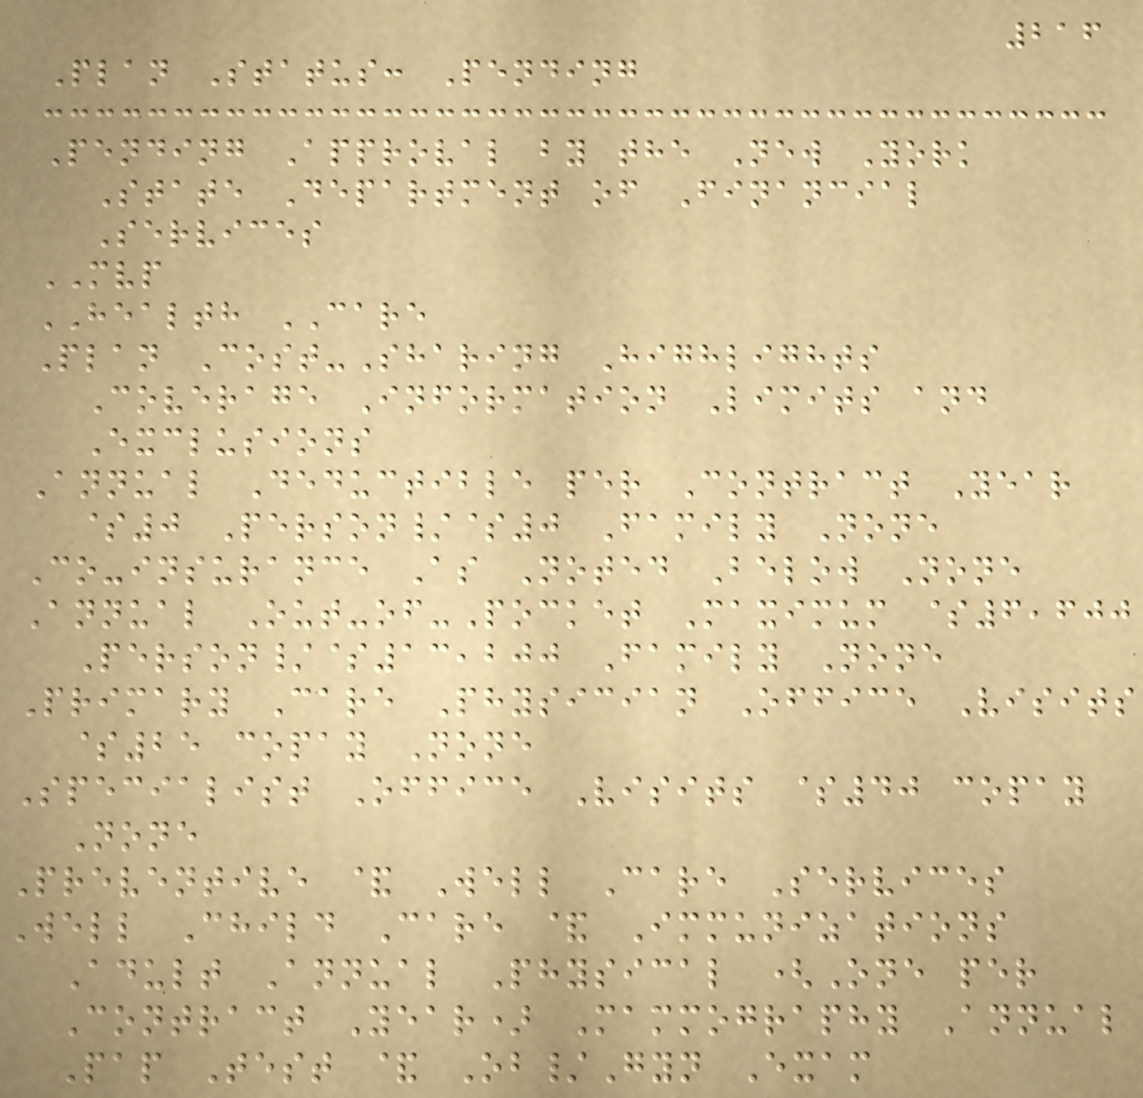216
Plan Status: Pending
Pending Approval by the New York
State Department of Financial
Services
MVP
HEALTH CARE
Plan Cost-Sharing Highlights
Coverage Information Limits and
Exclusions
Annual Deductible per Contract Year
$0 Person/$0 Family None
Co-insurance As Noted Below None
Annual Out-of-Pocket Maximum $6,600
Person/$13,200 Family None
Primary Care Physician Office Visits
$25 copay None
Specialist Office Visits $40 copay
None
Preventive & Well Care Services
Well Child Care & Immunizations
Adult Annual Physical (One per
Contract Year) Mammography Annual
Pap Test & Ob/Gyn Exam
